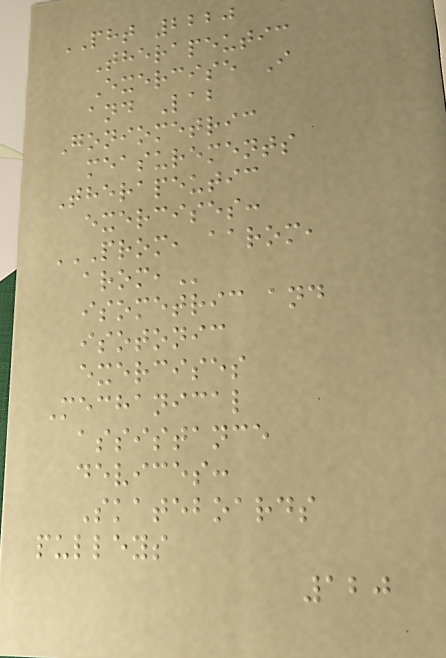PHT 2220
Therapeutic
Exercise I
and Lab
Goniometric
measurements
Therapeutic
exercises:
PROM, AAROM,
AROM,
isometric and
isotonic
exercises
Mechanical
assistance
devices:
Skateboards
pulleys
120
